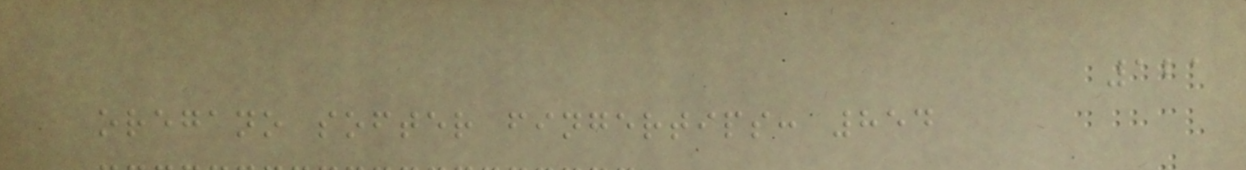121
oregano softer fingertips: 854
